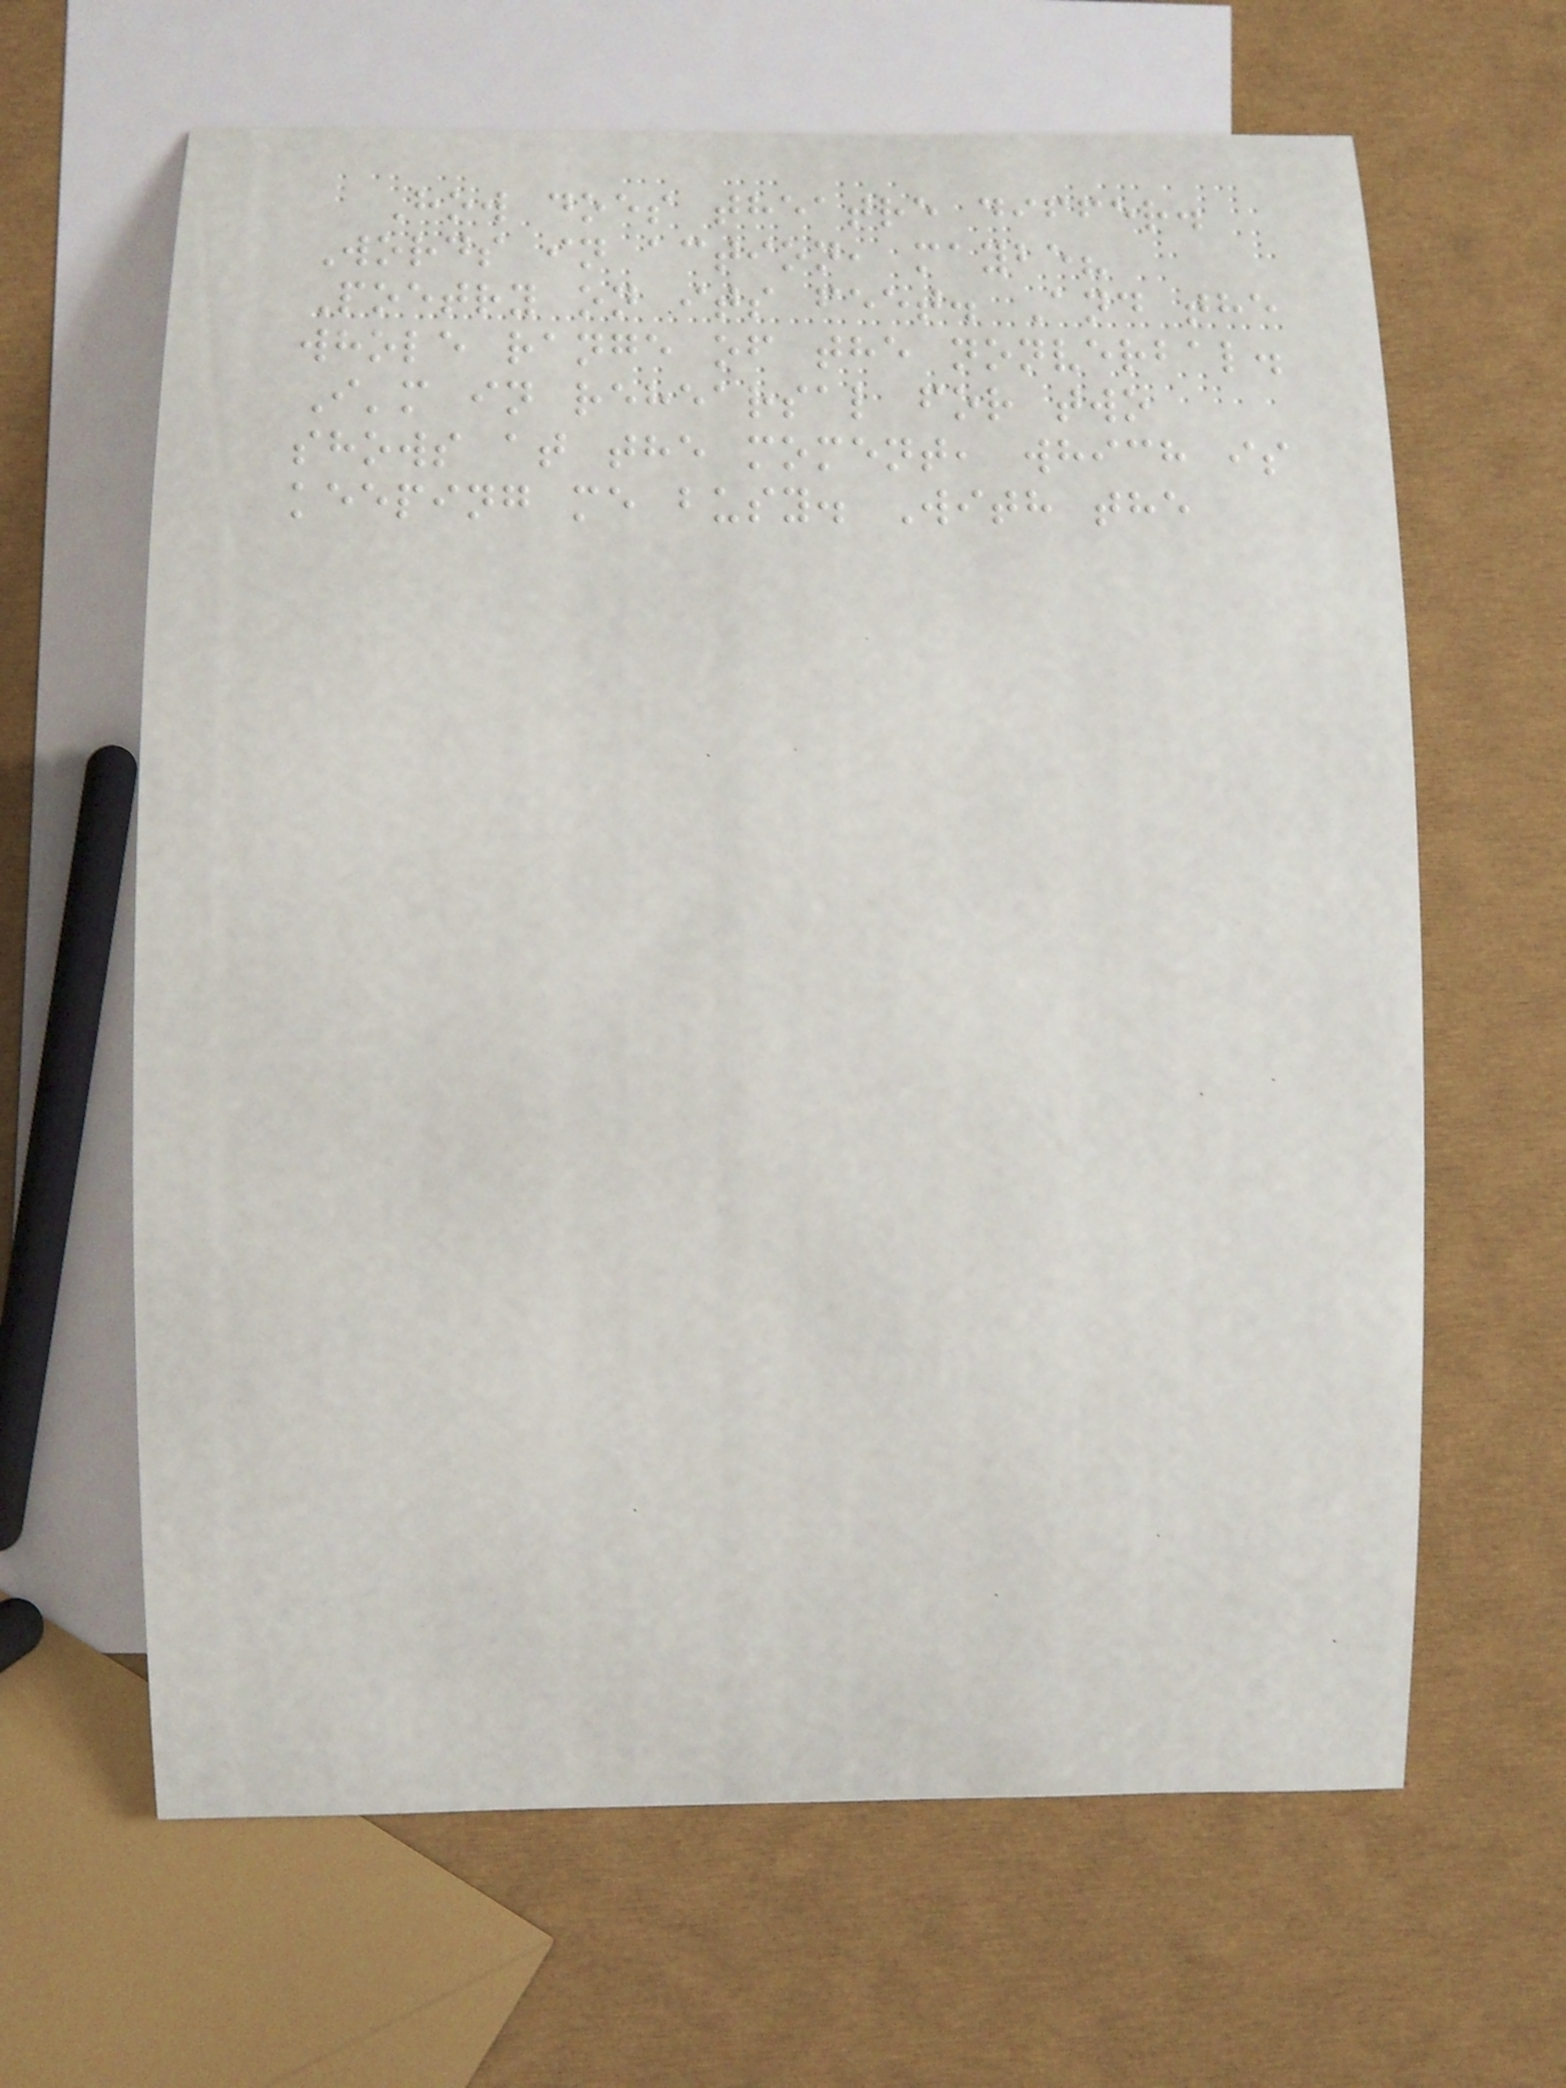How does theatre differ.
Words in action, maybe?
Poetry on its feet. And the
whole range of the nonverbal.
I'm in rehearsal for two
shows at the moment, which is
keeping me busy. With the
